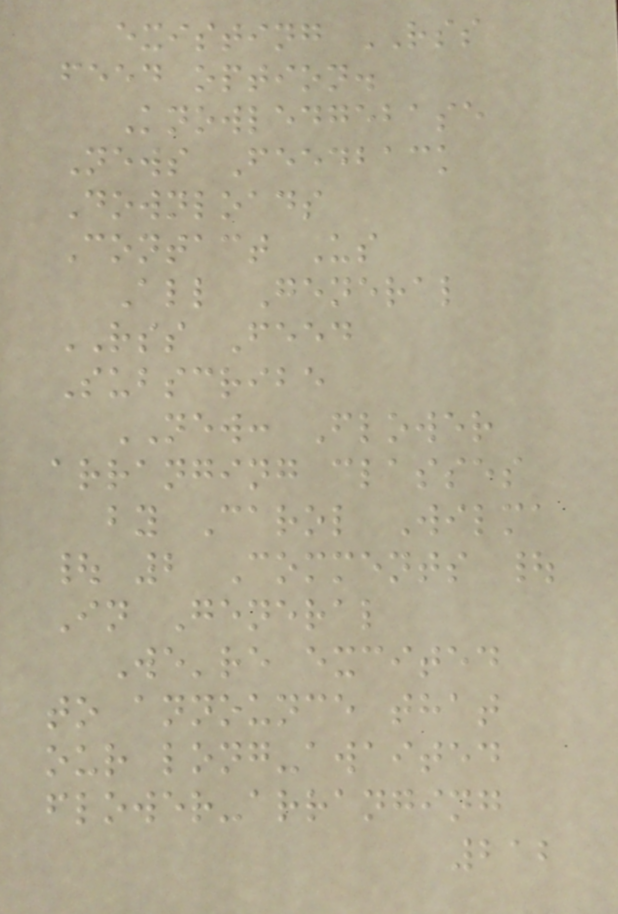existing RSS
feed option.
Knowledgebase
News Feedback
Downloads
Contact Us
All General
RSS Feed
Subscribe
NEW: Flower
arranging classes
by Carol Wilma
| 2 Comments |
In General
We're excited
to announce that
our long-awaited
flower-arranging
212
